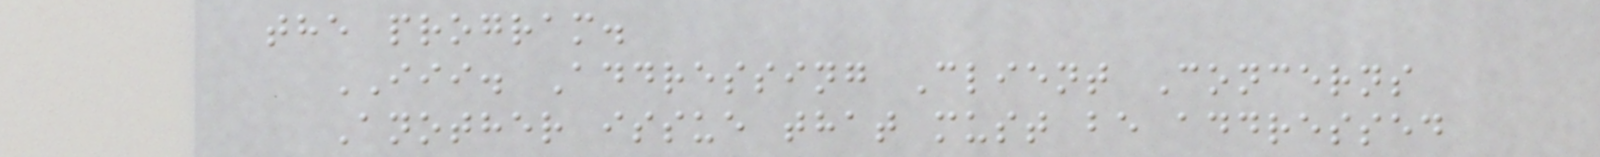the program.
III. Addressing Client Concerns
Another issue that must be addressed
